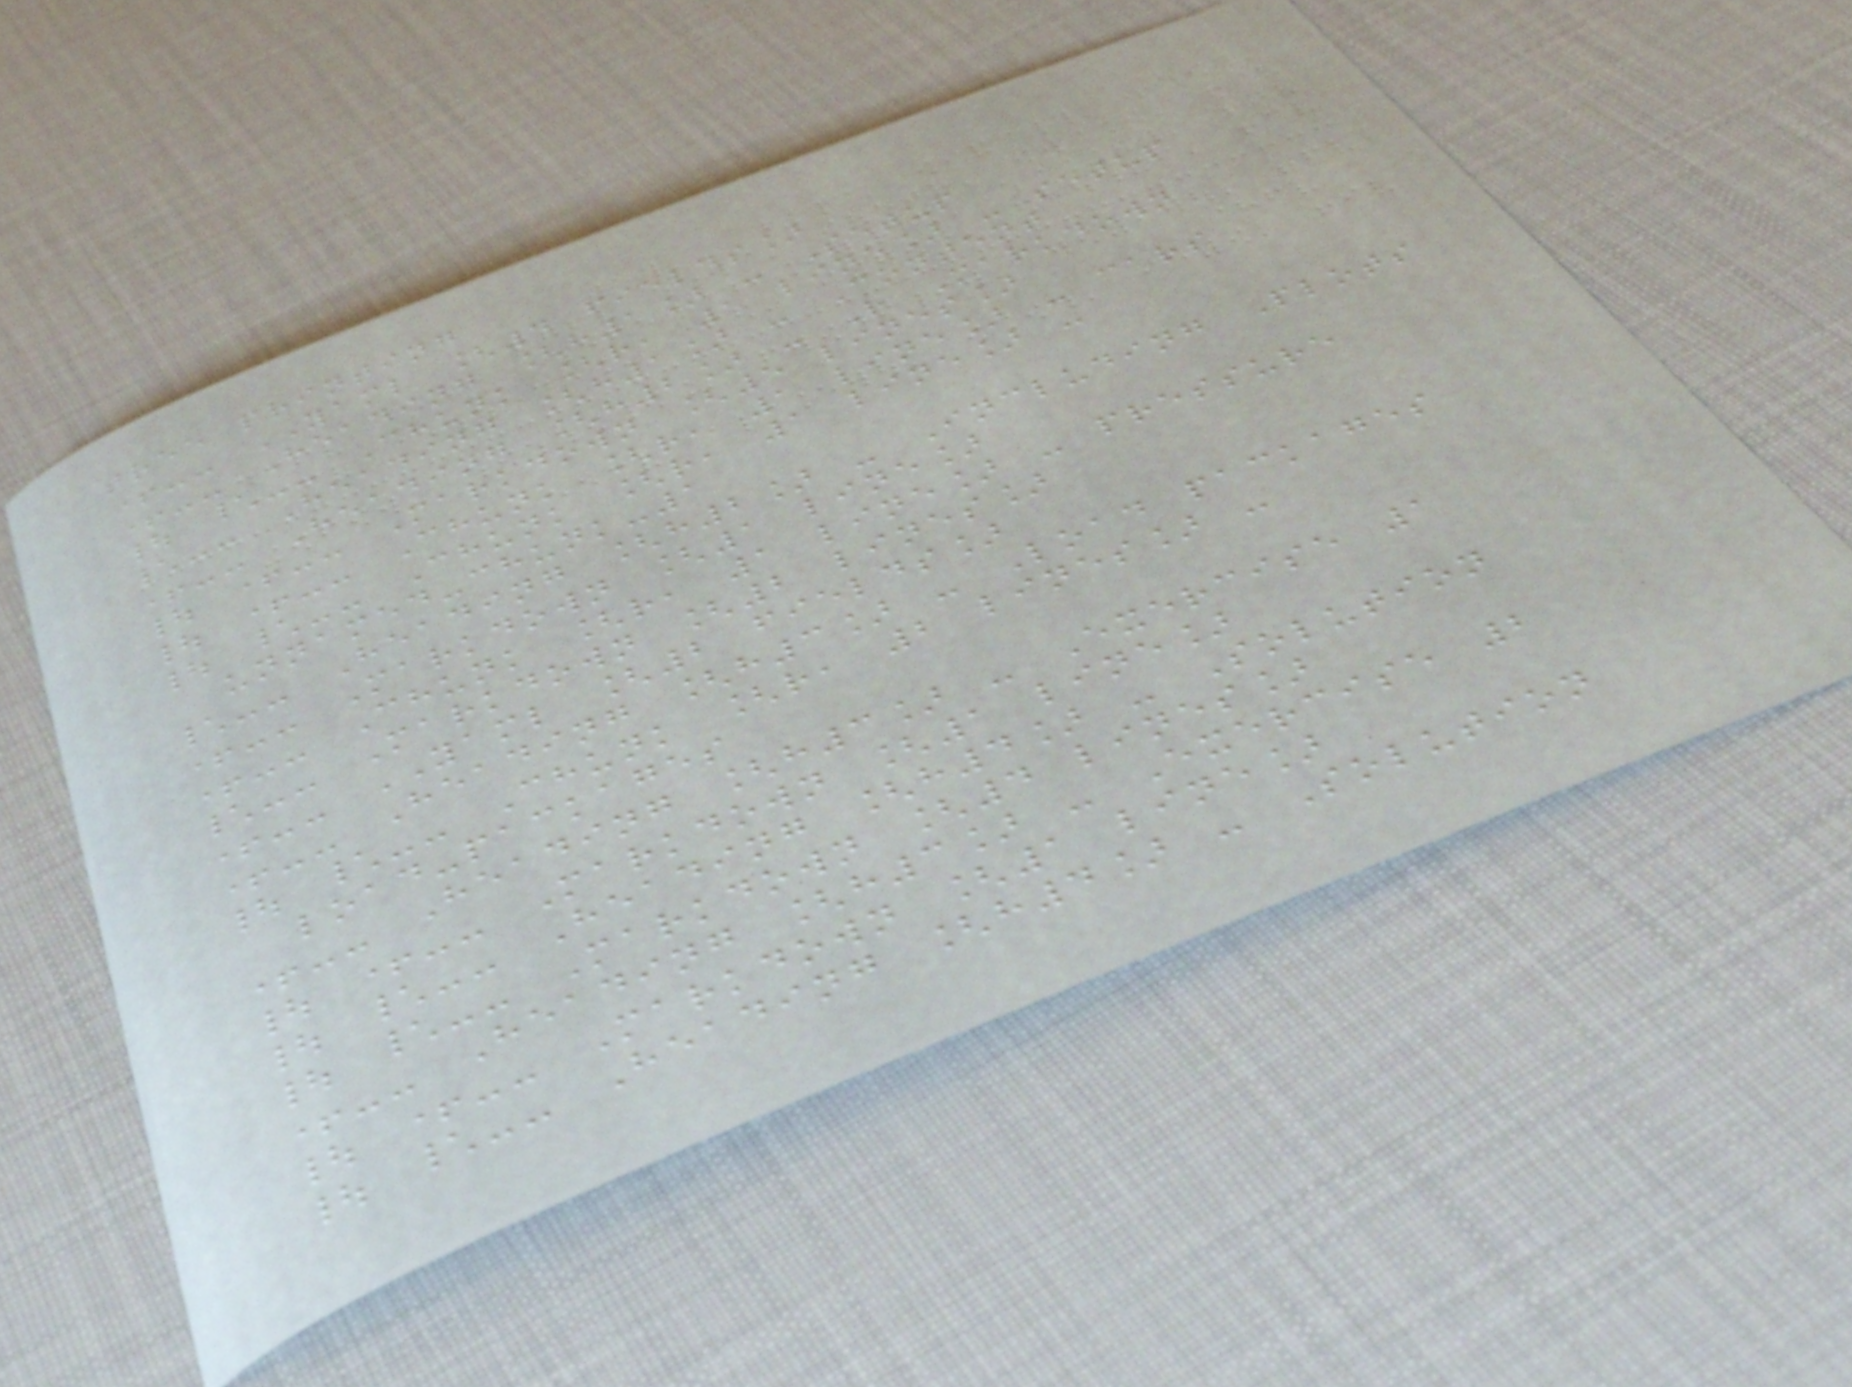tree printing
+-- YAML [4 fields]
+-- Heading [h1] - Setup
| \-- Chunk [r, 1 line] - setup
\-- Heading [h1] - Content
+-- Heading [h2] - R Markdown
| +-- Markdown [5 lines]
| +-- Chunk [r, 1 line] - cars
| \-- Chunk [r, 1 line] -
unnamed-chunk-1
\-- Heading [h2] - Including Plots
+-- Markdown [1 line]
+-- Chunk [r, 1 line] - pressure
\-- Markdown [2 lines]
+-- YAML [2 fields]
+-- Heading [h3] - Load packages
| \-- Chunk [r, 2 lines] -
load-packages
+-- Heading [h3] - Exercise 1
| +-- Markdown [1 line]
| \-- Heading [h4] - Solution
| \-- Markdown [4 lines]
+-- Heading [h3] - Exercise 2
| +-- Markdown [1 line]
| \-- Heading [h4] - Solution
